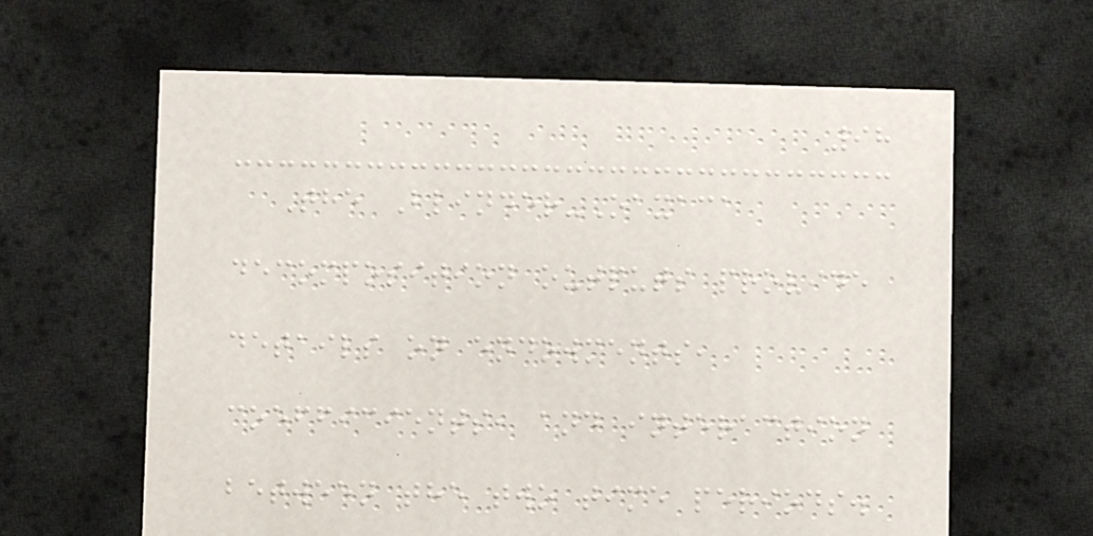98
The Blinder-Oaxaca
decomposition outputs provide
details on endowments,
coefficients, and interaction
between the two time periods.
